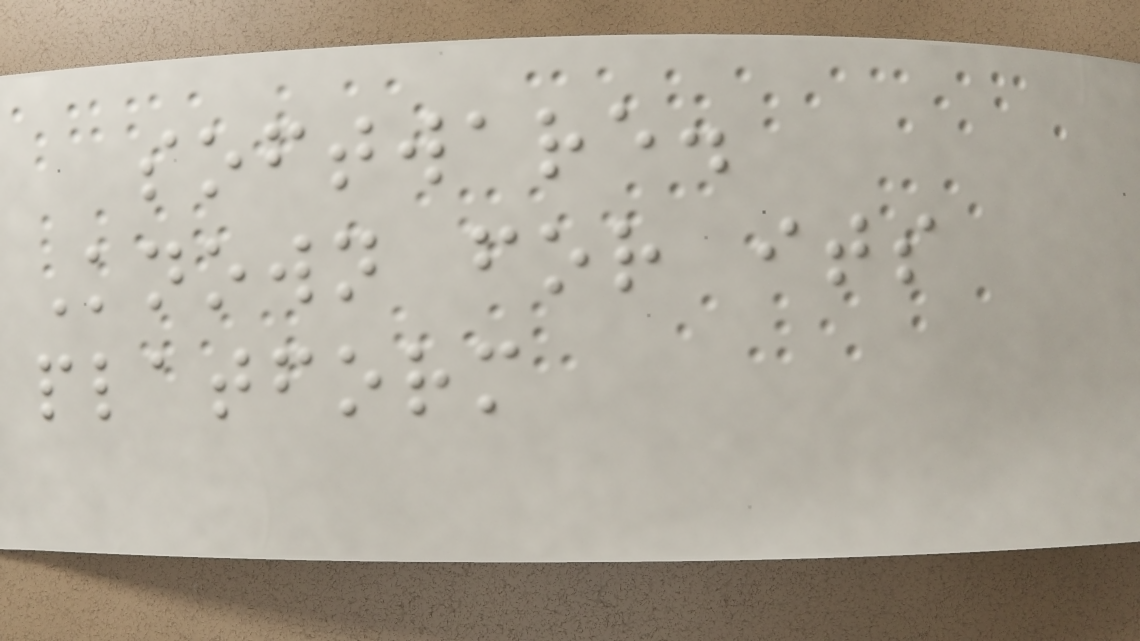software.
Known for its
platform
